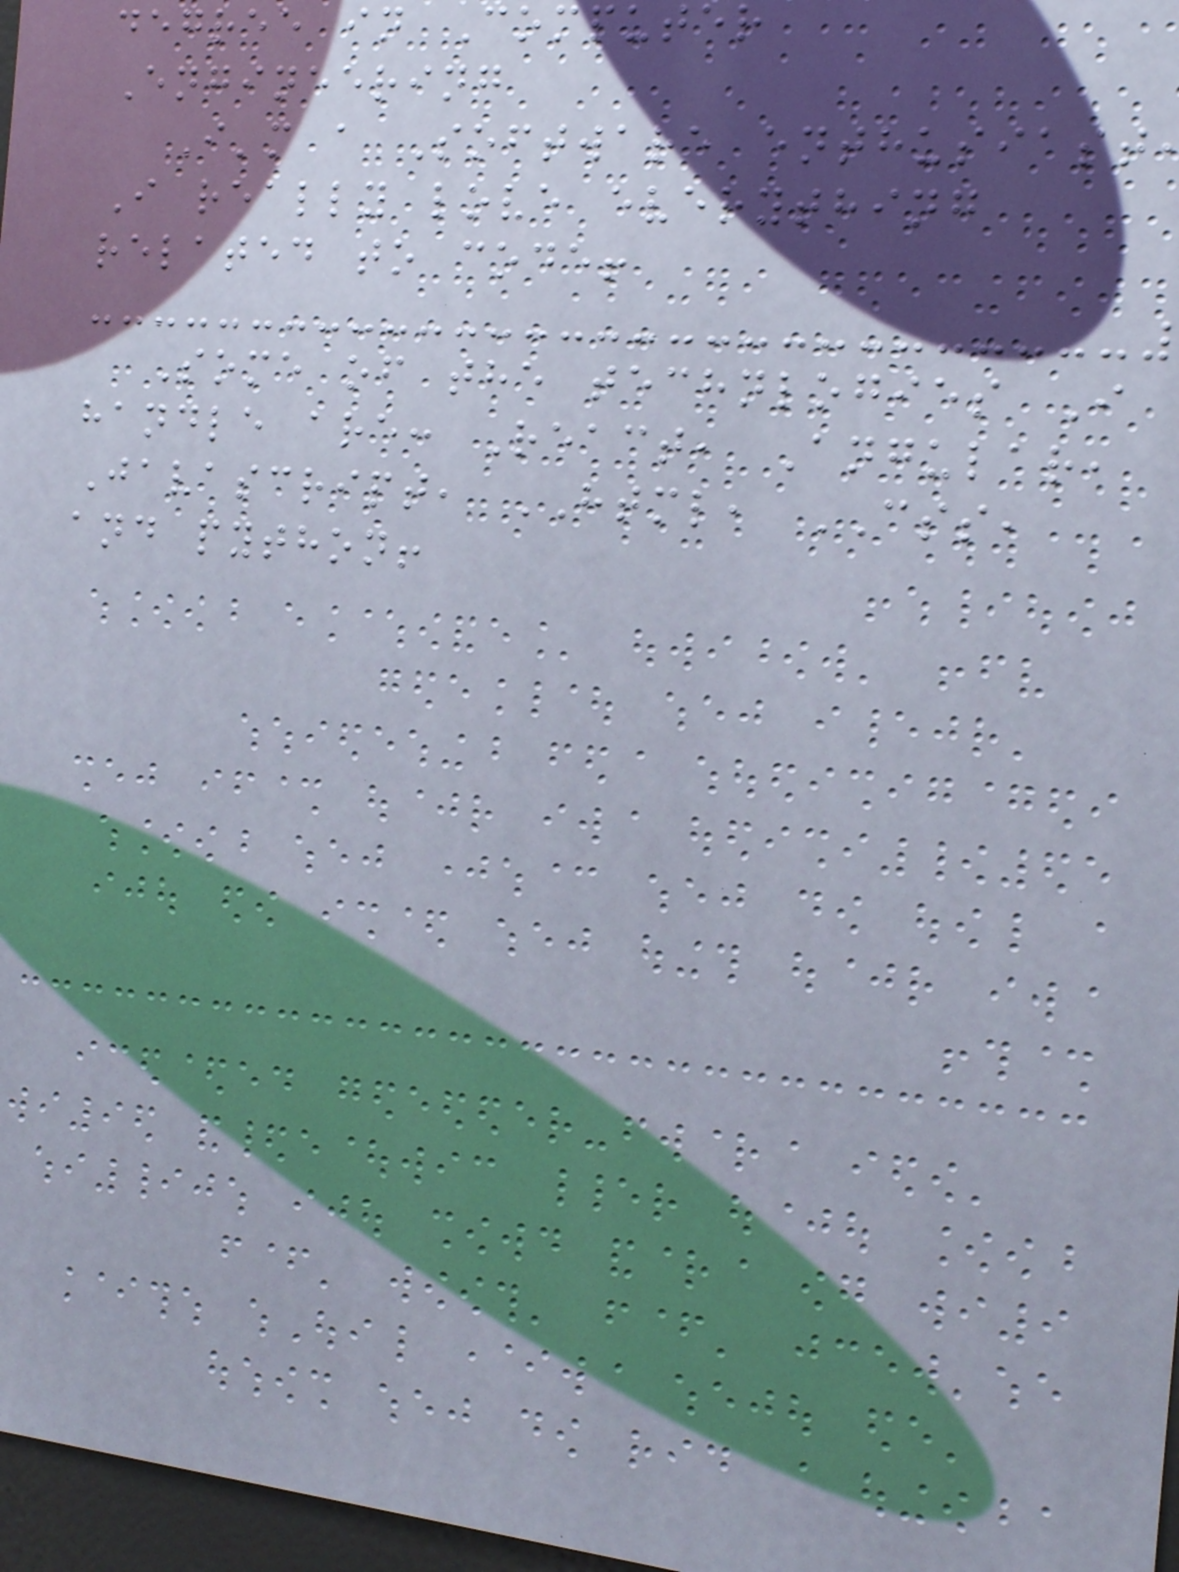degree in Computer
Engineering
I'm a Software enthusiast
I really love everything
related to code!
Some of the technlogies I
handle are: React, Angular,
Javascript, HTML, CSS,
and python!
